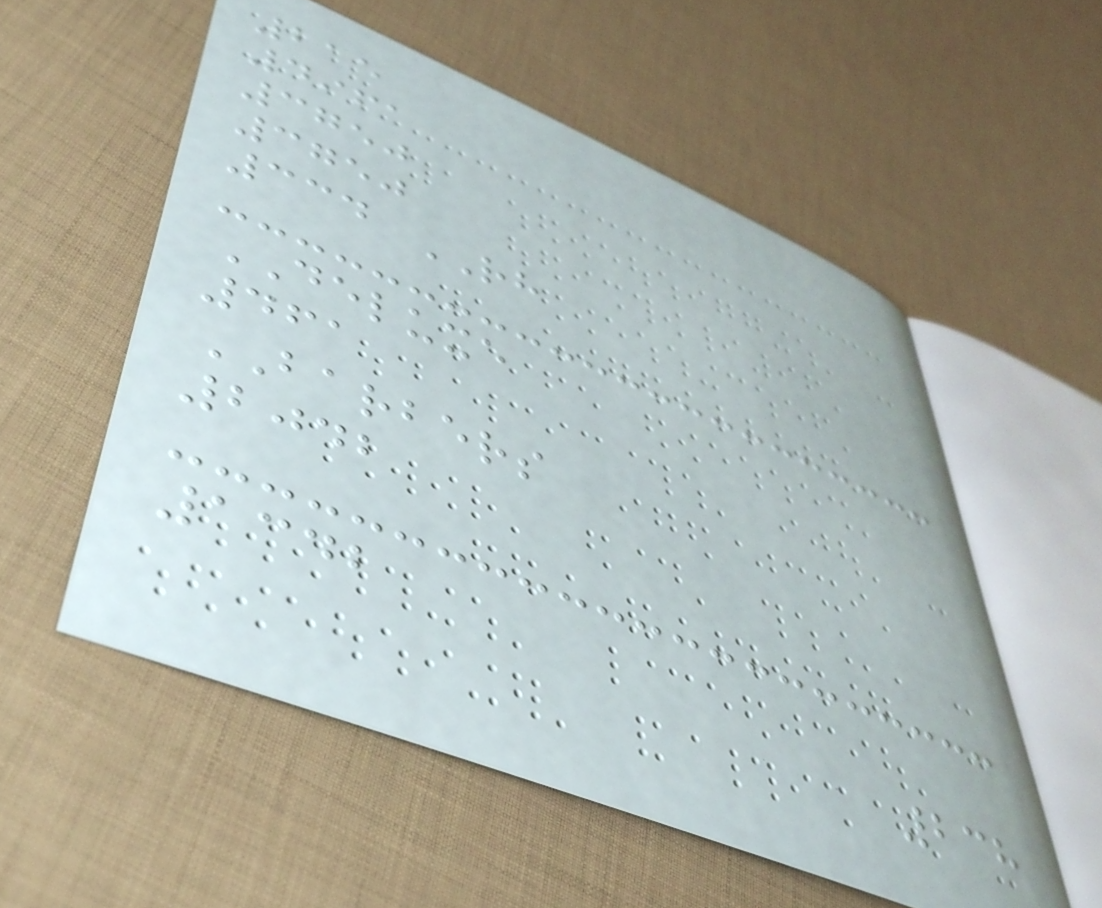215
4961
3750
3750
334 RH
DELUXE
461
BARBERS
2042
1342
238
